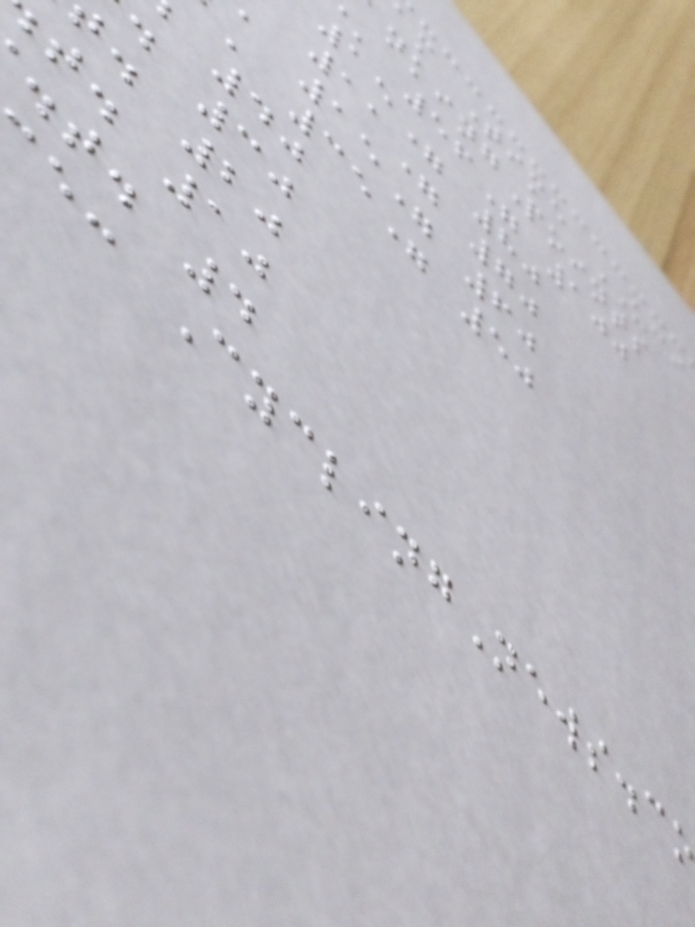am Time UCI
nkingPoints
' 56" 100
15" 80
11" 70
15" 60
' 35" 50
. 30
. 20
t. 10
.t. 4
e: CyclingNews.c
